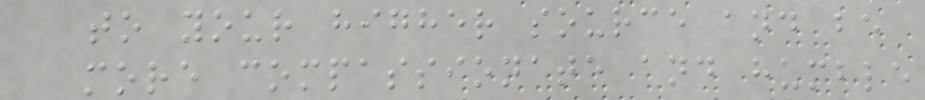to your higher source and be
more compassionate and humble
